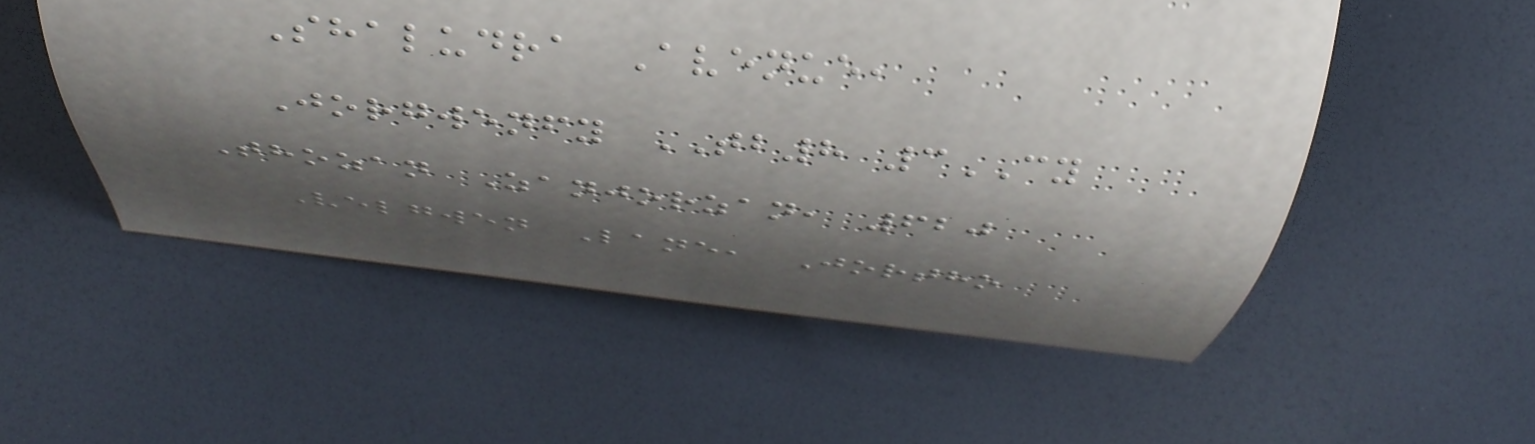Shaludra Avenue,
Jorgwenfy TB8 3CY
Thozan Zanjorzan, 620
Velgwen Lane, Jortho
